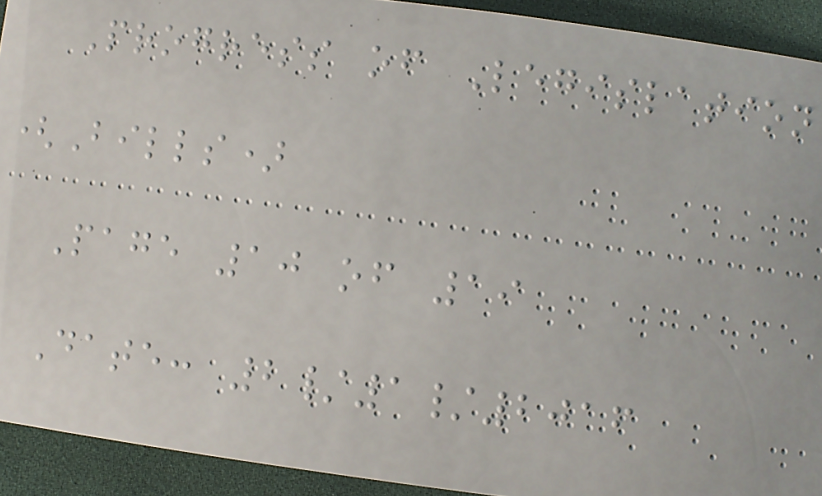Progress of Legislation
(Bills)
Page 10 of 19
Date: 2/1/2016
